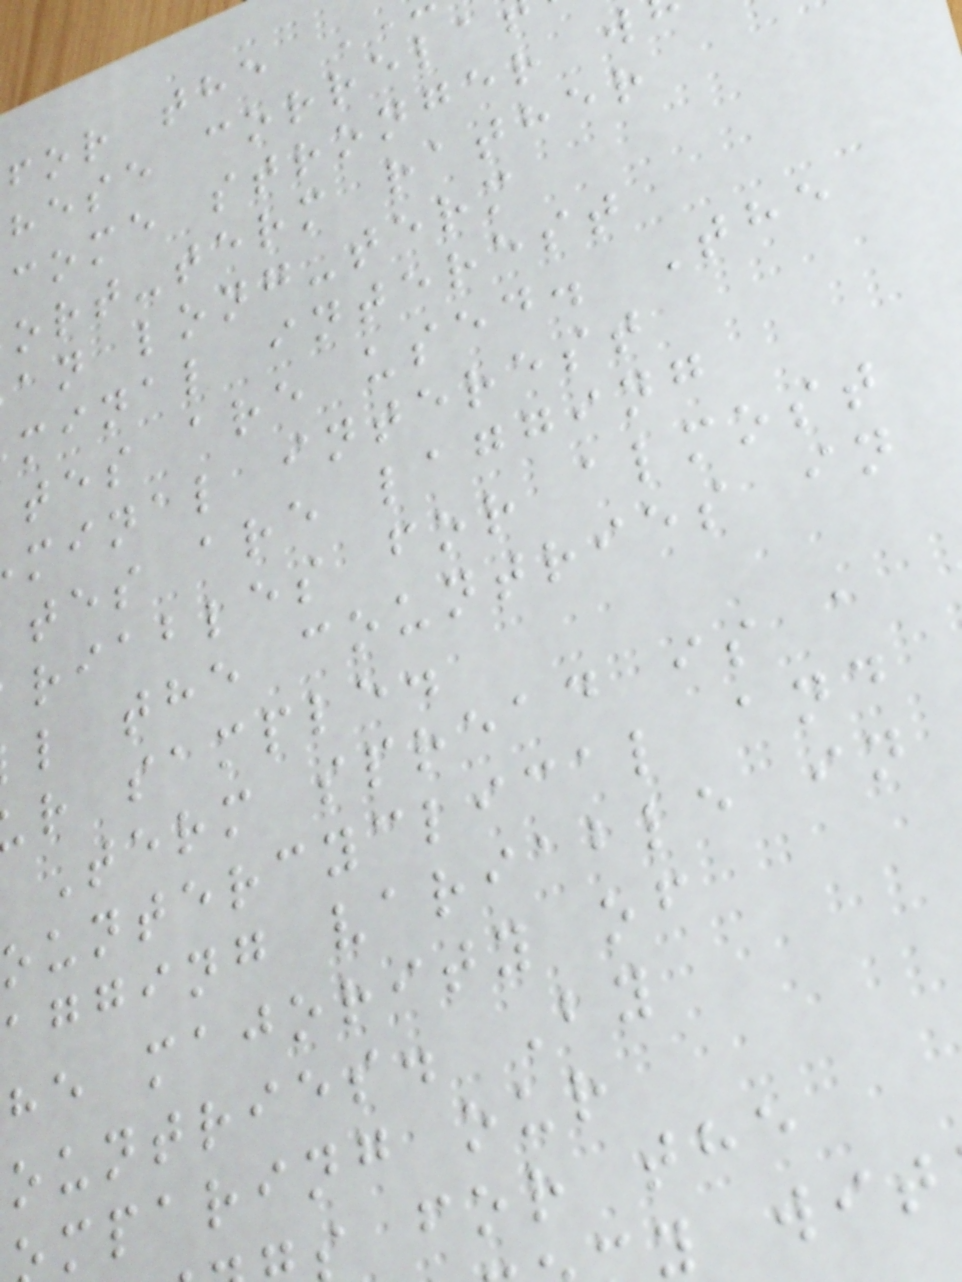for the
hese correla
come stronger w
ort-term rather
an long-term
minal interest
tes are used. The
minal interest
tes are lagging
riables for almost
l the countries in
r sample.
Term spread is a
ountercyclical and
agging variable in
he majority of
ountries. By
mparing our
for the
y wit
